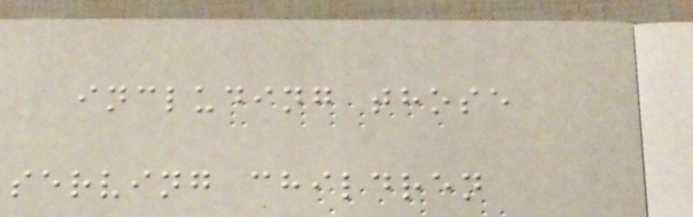including those
serving children
